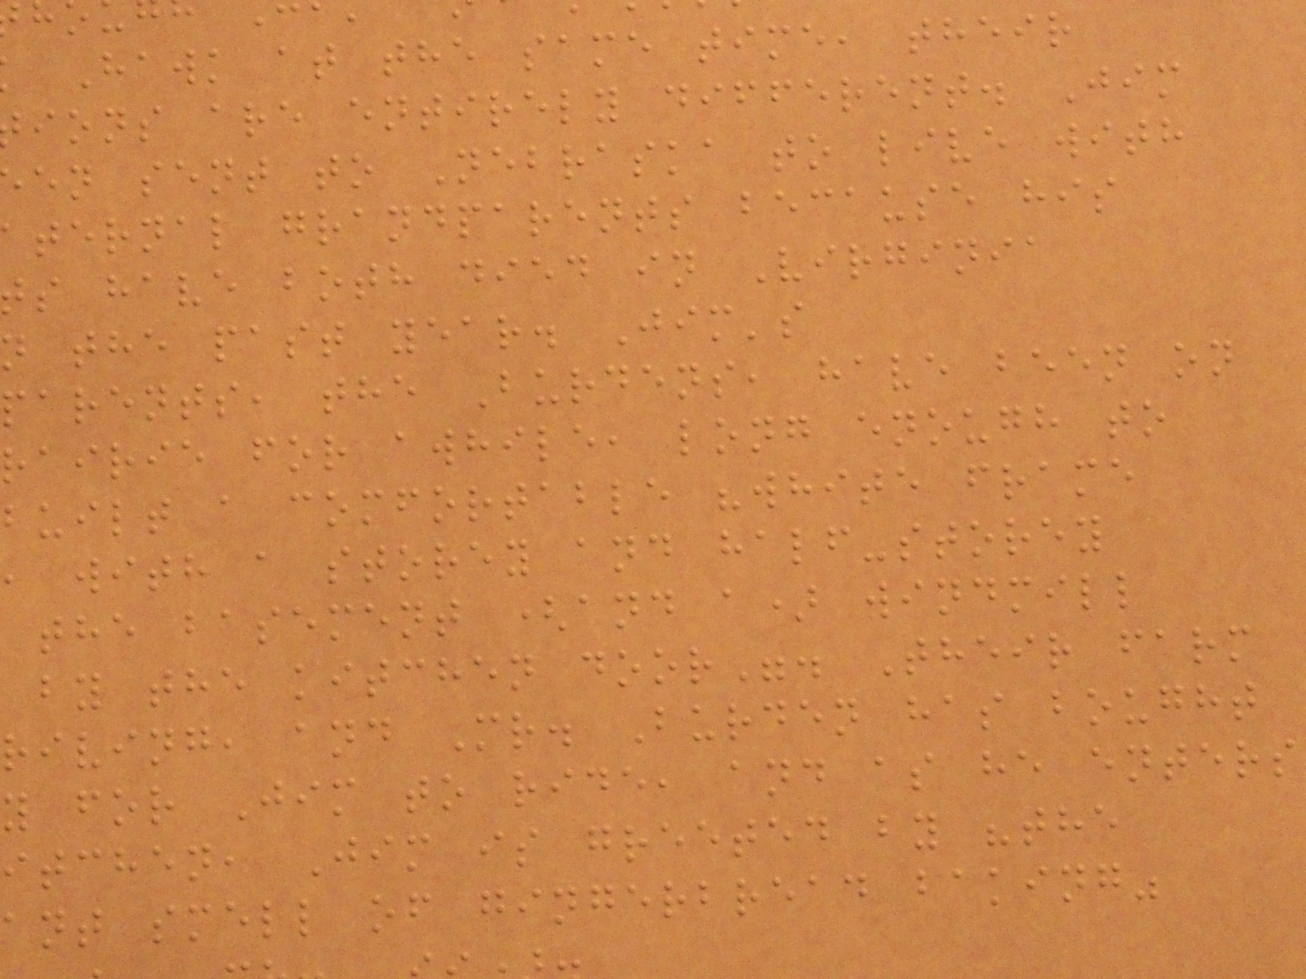Hawk at the same time, their
ions are entirely different. Jim
en sent to Nebraska to live with
ternal grandparents because his
s have both died in Virginia
n the past year. Jim's
parents, the Burdens, have been on
rairie for awhile, long enough to
built a comfortable "white frame
, with a storey and half-storey
the basement (and a) windmill
by the kitchen door". Their farm
riving, and Mr. Burden has bought
y for Jim to ride, and as he enters
itchen, Jim is greeted by "the
ant smell of gingerbread baking"
